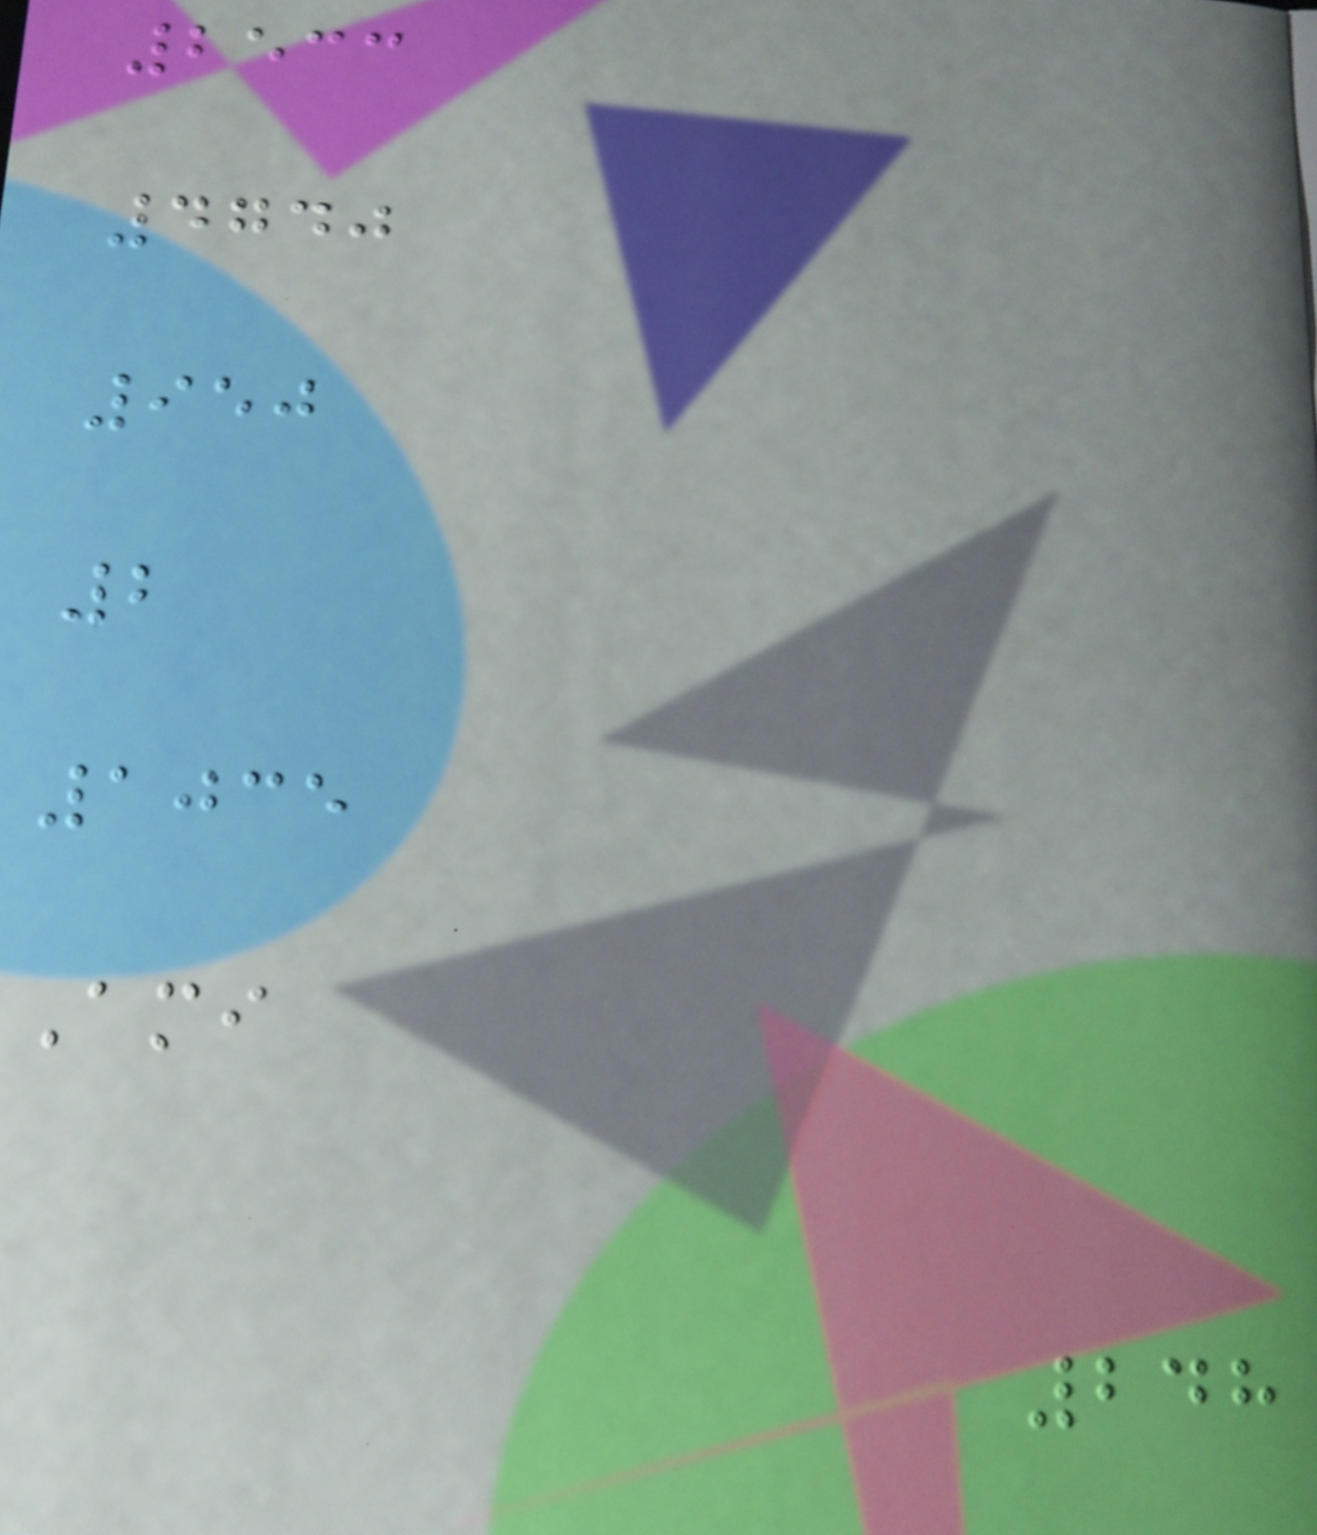2533
4740
950
2
1035
Ami
248
